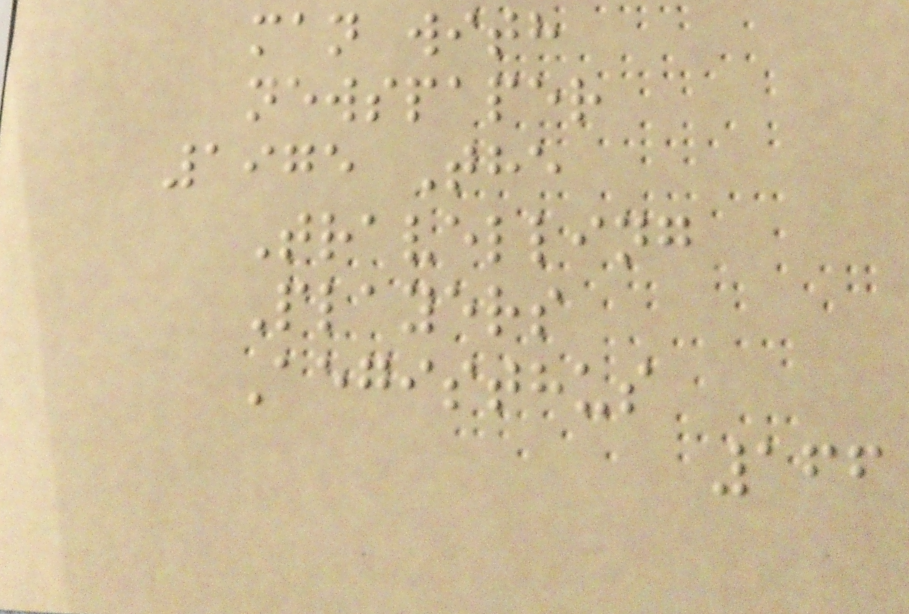man with
newspaper
1975 The
Travelling
Players
Aegisthus
166
